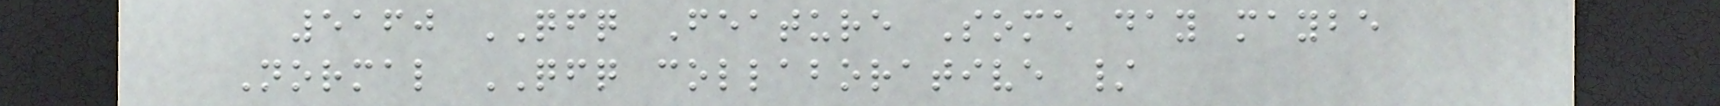5160 QFQ Feature Some day maybe
Normal QFQ collaborative /
